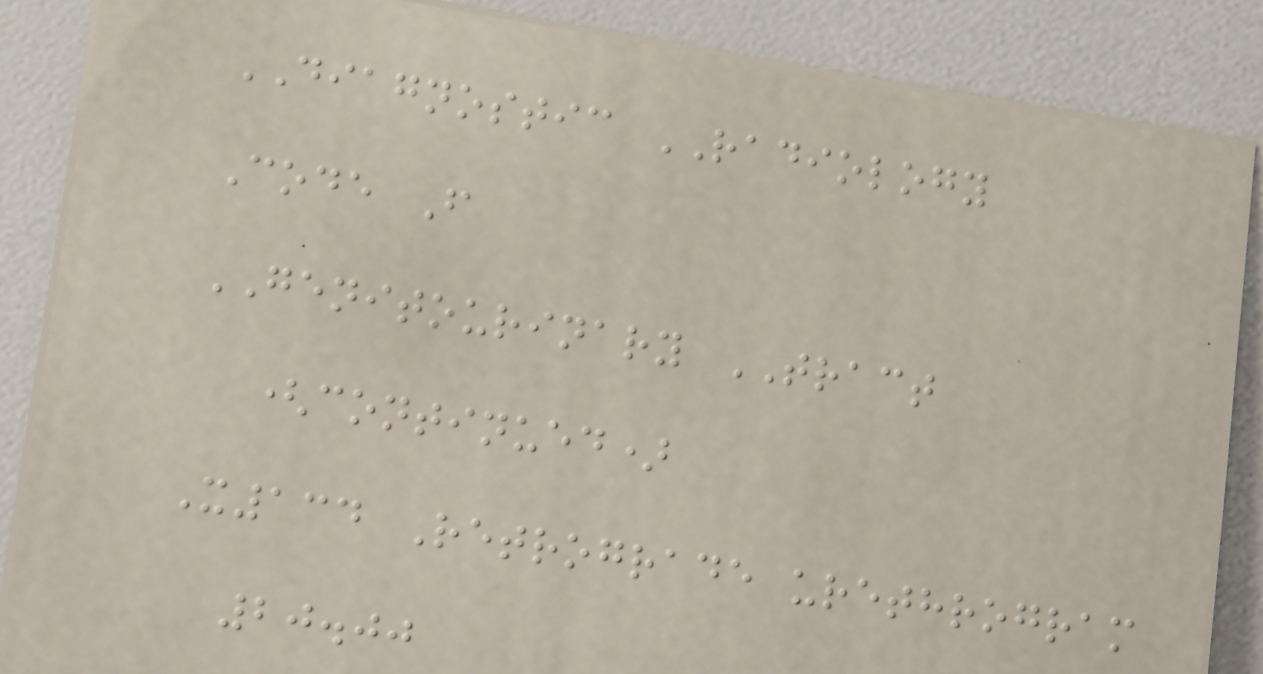DIAGNOSTIC RADIOLOGY
Code F
GENITOURINARY TRACT
(continued)
X134 Retrograde urethrogram
20.00
